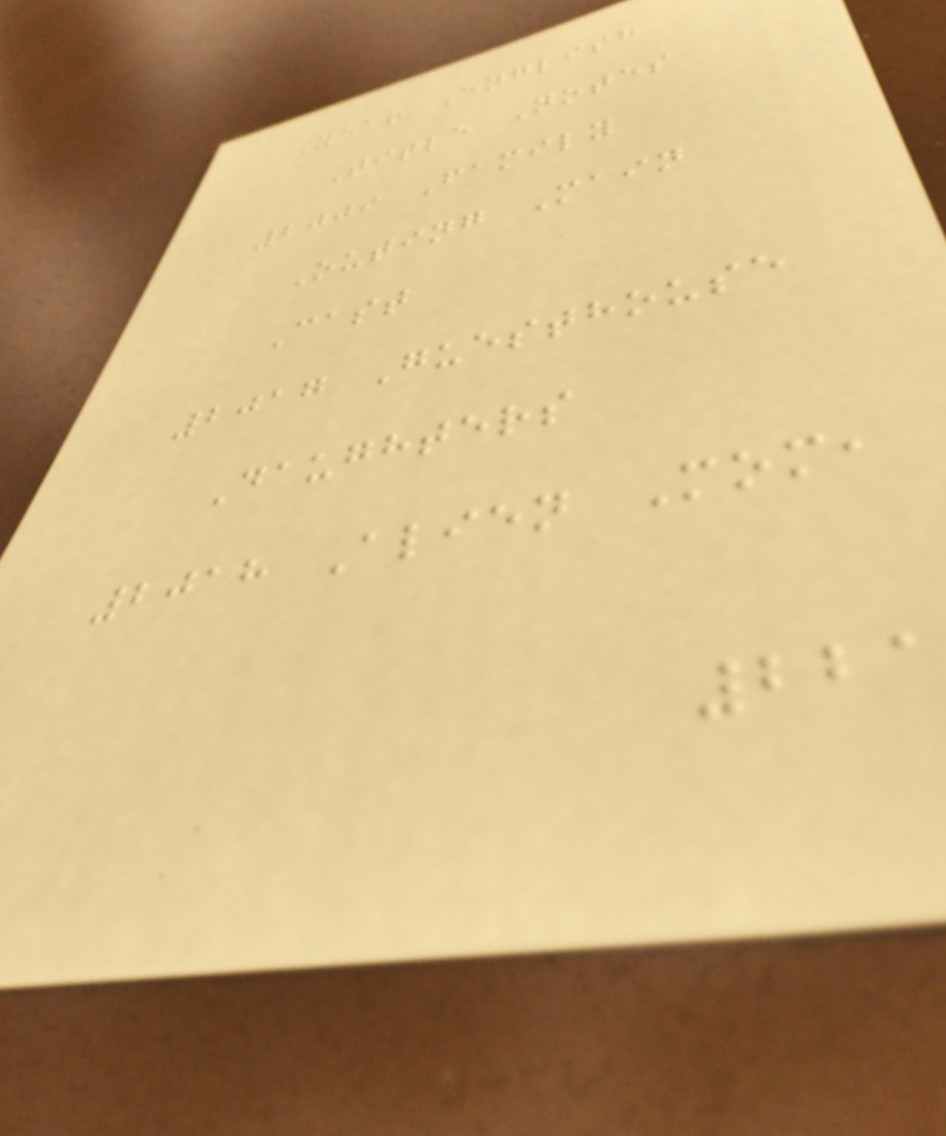Year English
Title Notes
2009 Family
Outing Main
Cast
2017 Guesthouse
Daughters
2018 Alien Mom,
221
